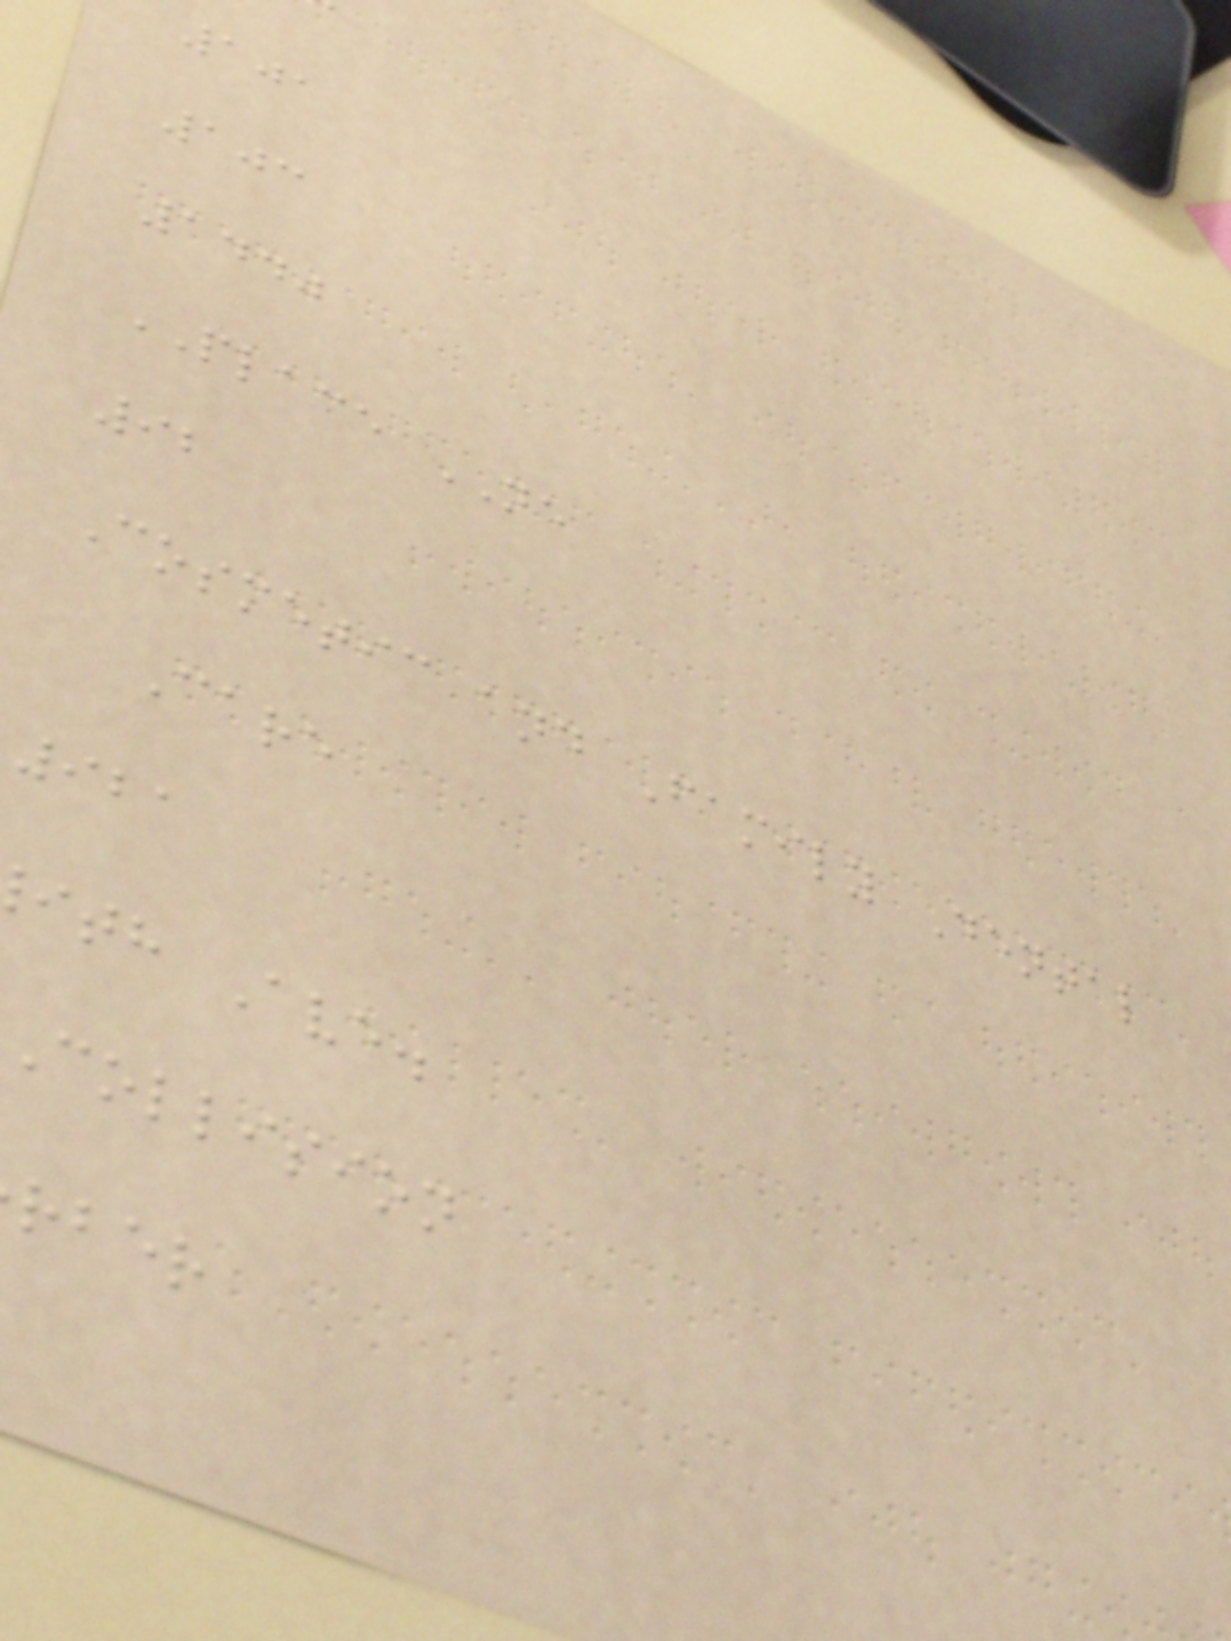101
103
1440
PLACE NE
92
Cosmetic and Family Dental
Care
921
ith Ave.
collision
rber
